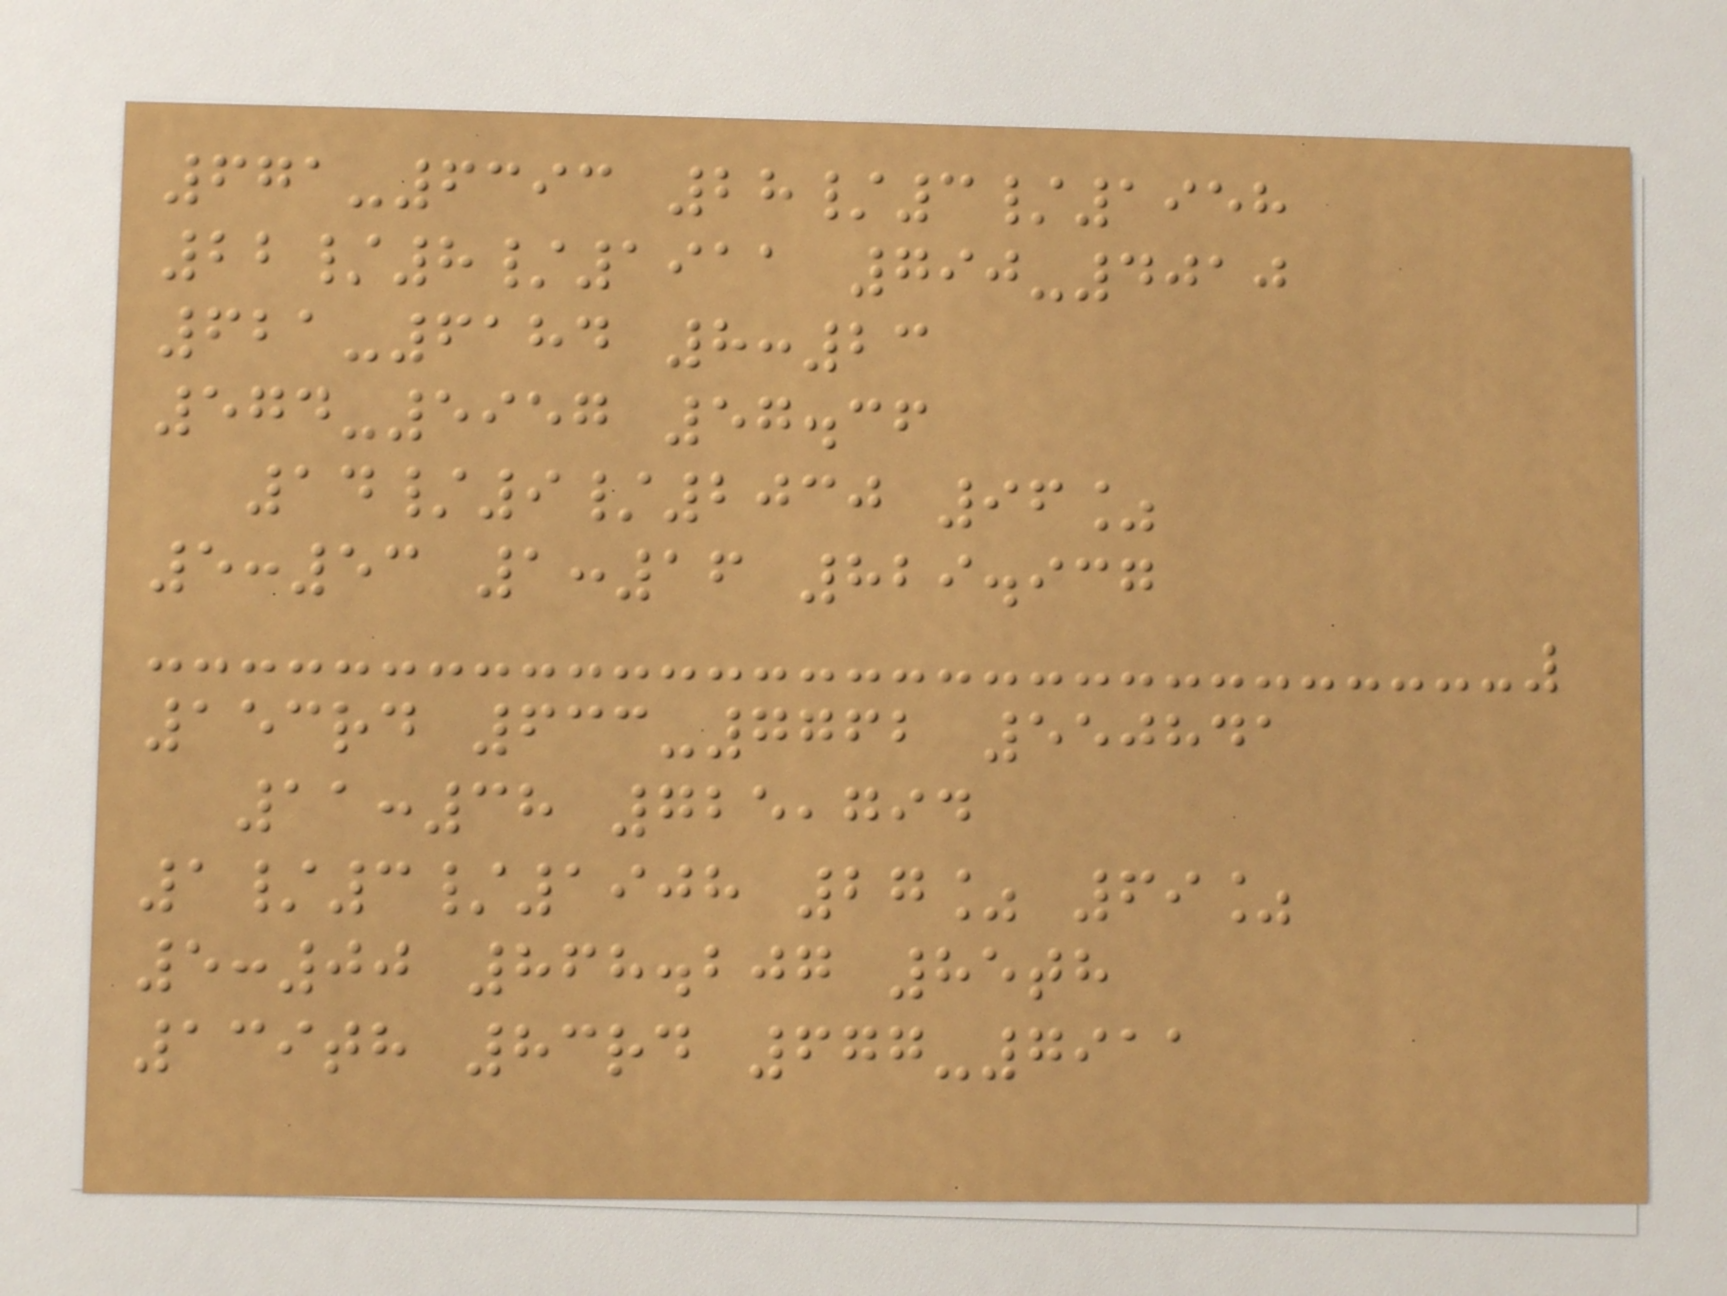671-6393 28/3/1958
22/8/1911 790-4010
621-6184 8:23
574-5957 57.36
14/9/2030 96%
5:53 1:16 829.937
153rd 633-7762 550841
11:38 725,794
1/3/1908 27% 69%
5:00 868.207 85th
139th 83rd 677-7911
